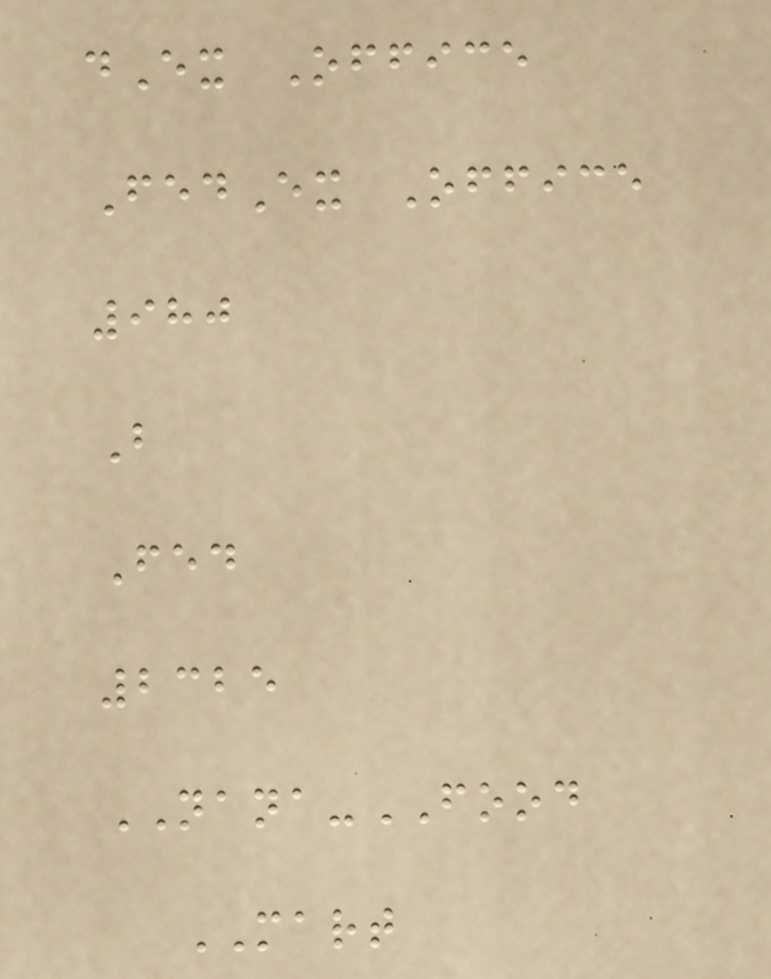dEx Office
FedEx Office
980
B
Fed
2325
NANA-FOOD
MART
